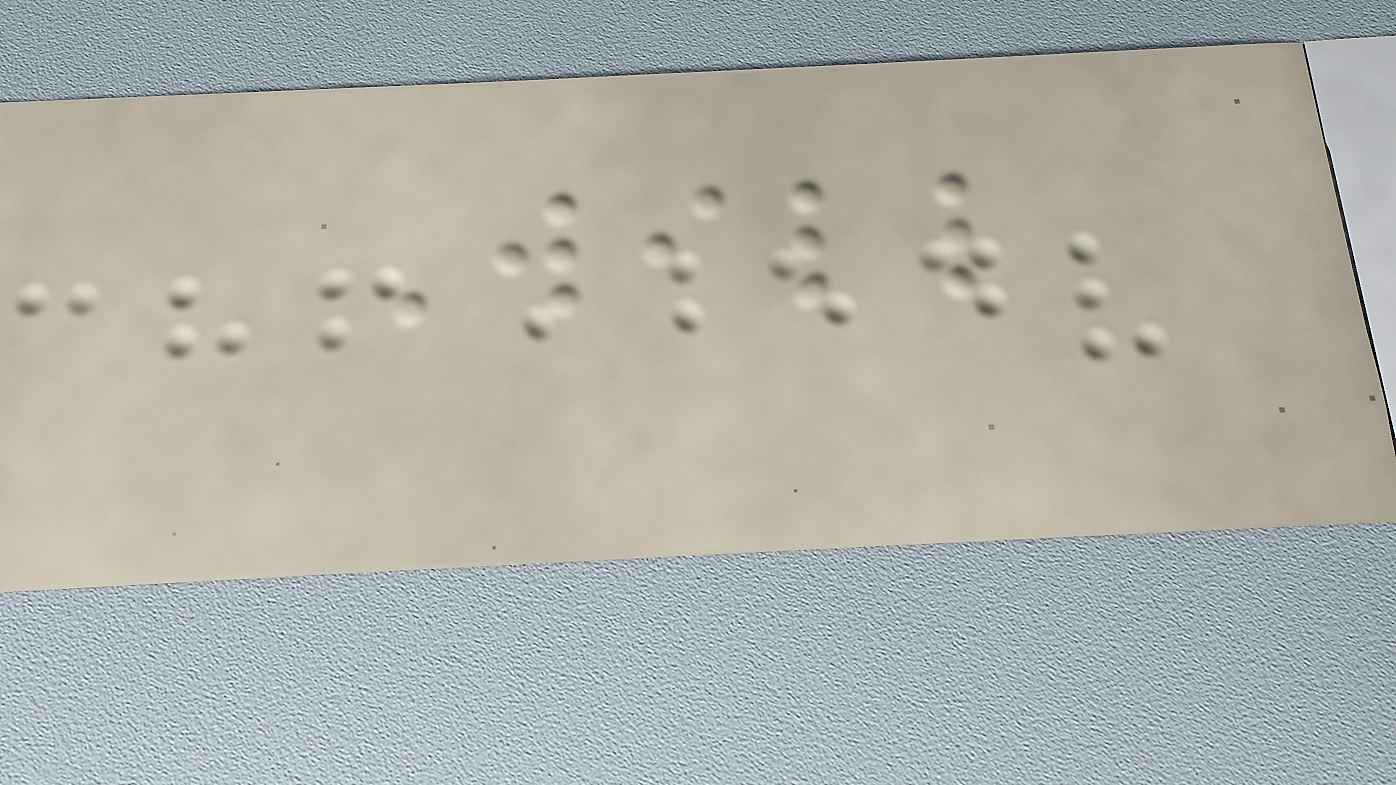Will
